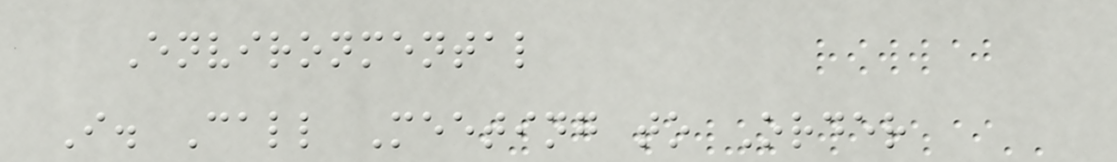Environmental
I. Call Meeting to Order
